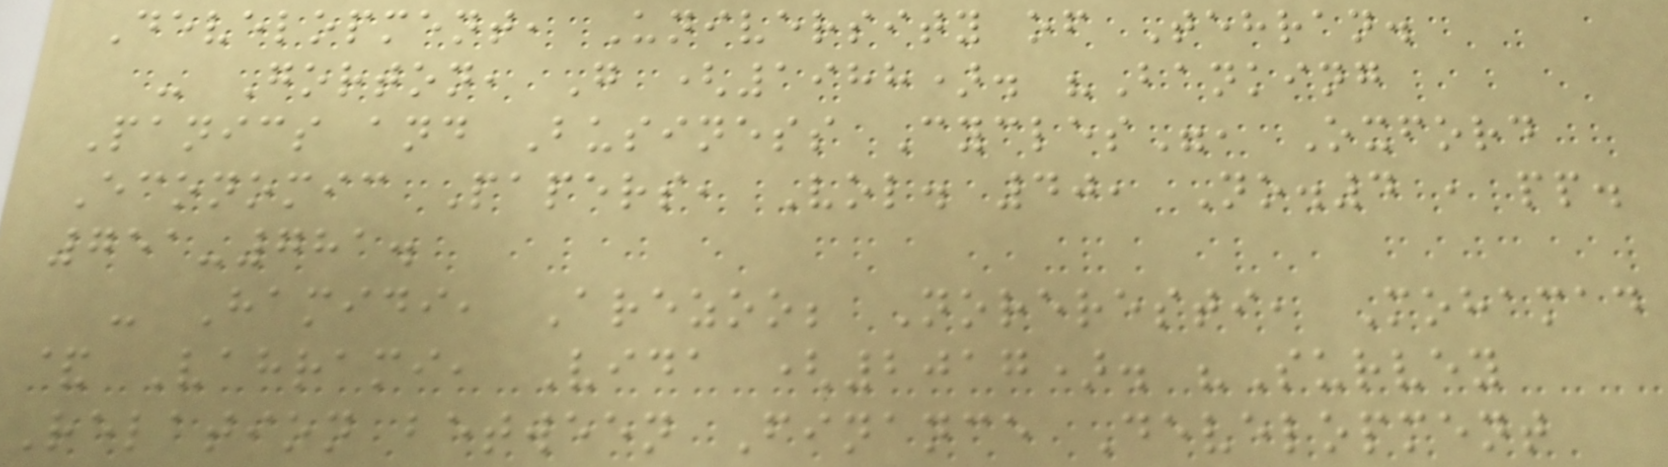Development, University of Tehran.
- Gorton, G (1988). "Banking
Panics and Business Cycles", Oxford
Economic Papers, Vol. 40, No.4 , pp.
751-781.
- Hamidi, Arezoo; Noreresti, Mohamad
& Vahrami, Vida (2017). "Survey
Relation between Finance Development
